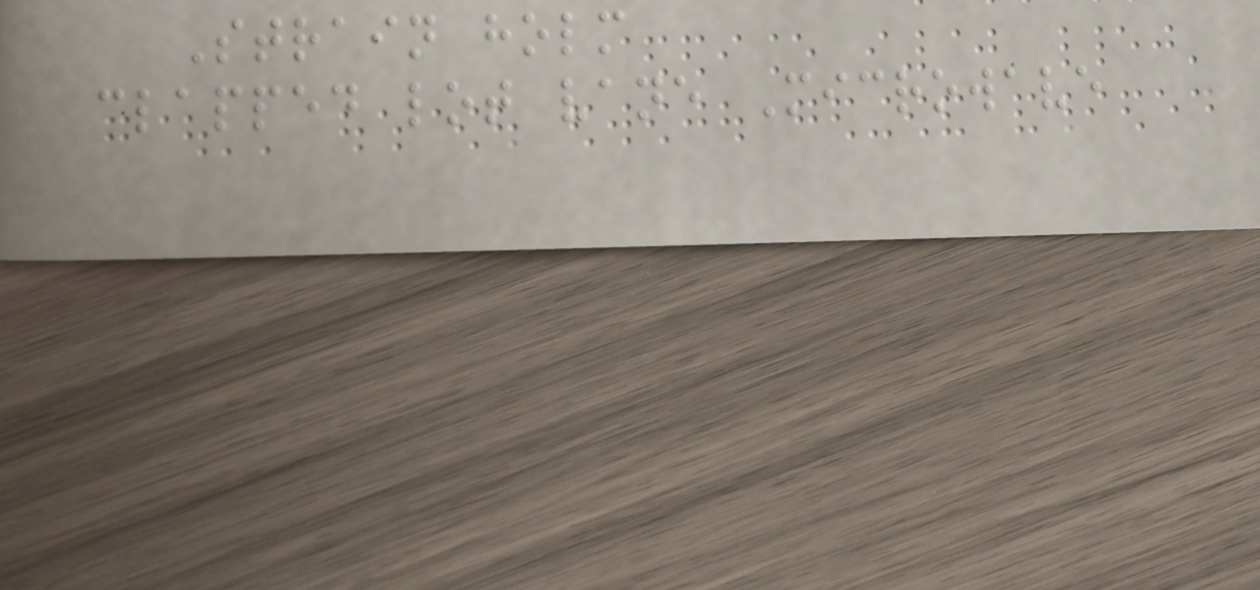Strain holm
clapped lot vane Microwave
